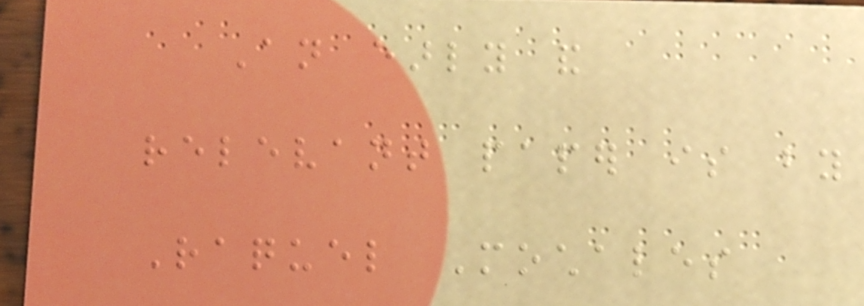An early and
relevant paper is by
Raquel Mochales
